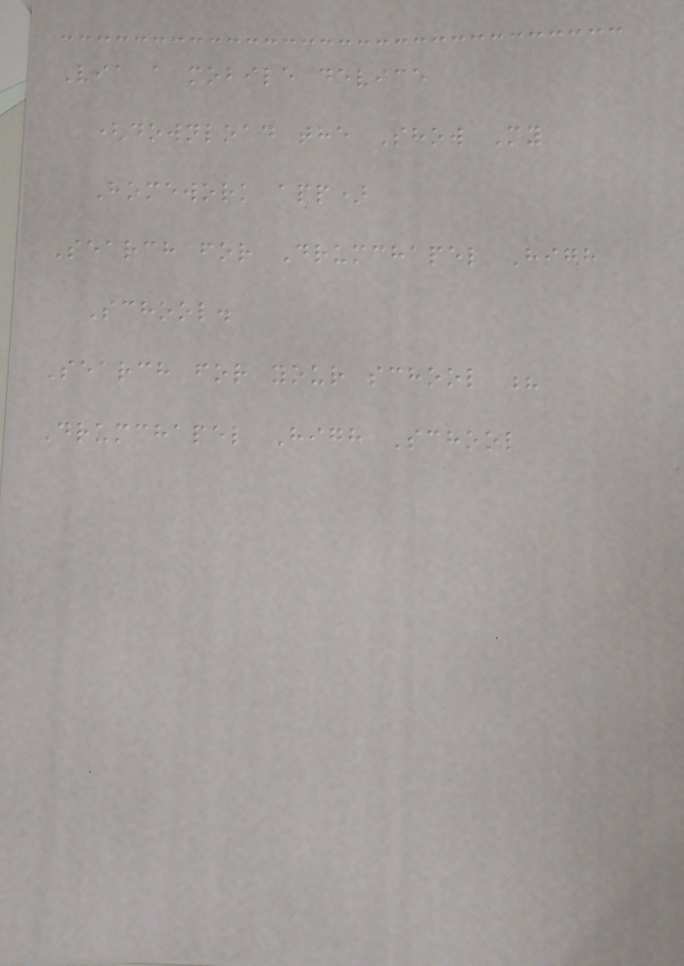Via a mobile device
(download the Show My
Homework app)
Search for Drumchapel High
School.
Search for your school ?
Drumchapel High School
